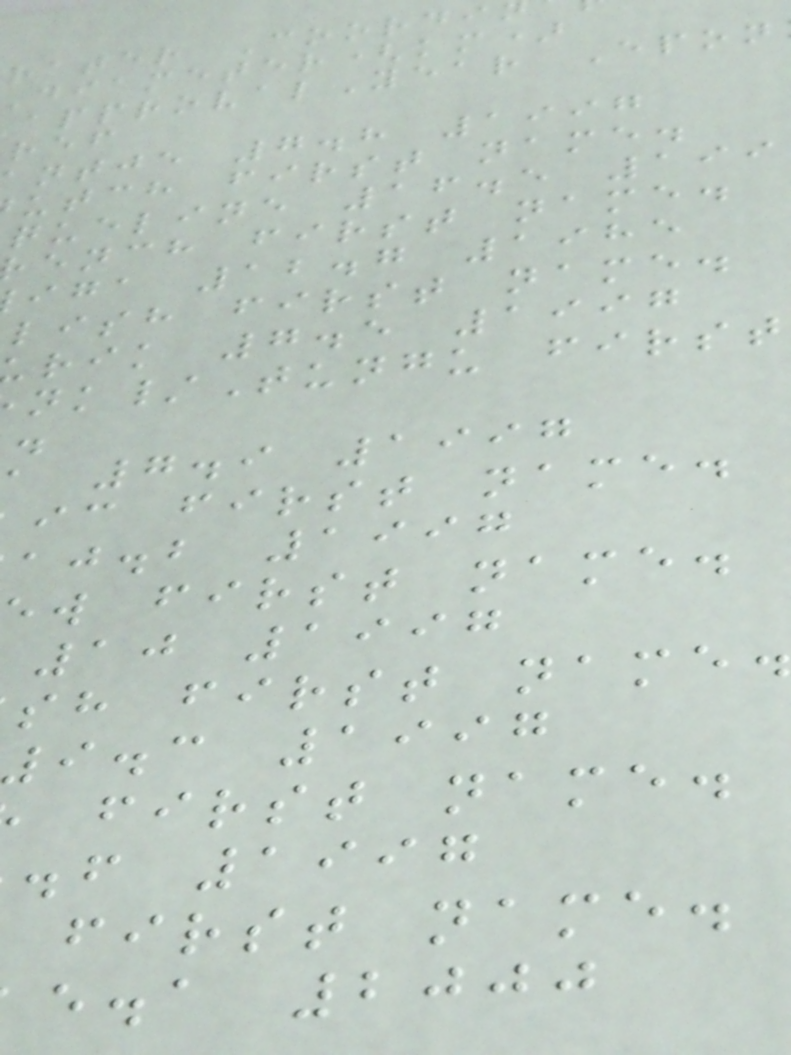rater Coordi
diameter(km)
pprovalYear Epon
ntje 7.8 1997
utch first name.
queline 16.5 199
ench first name.
iga 12.7 1985
lish first name.
rik 7.5 1997
nk/Tungu first
7.9 1997
ic first name.
aj.b 1997
w first name.
10 1997
sh first name.
i.c 1997
first name.
.f 1997
first name.
e.a 2000
